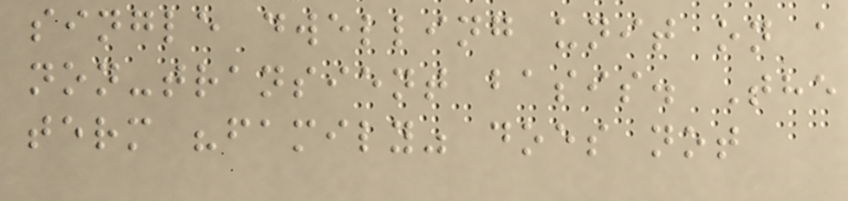single dwelling unit on a
non-transient basis. The
term "family" does not
